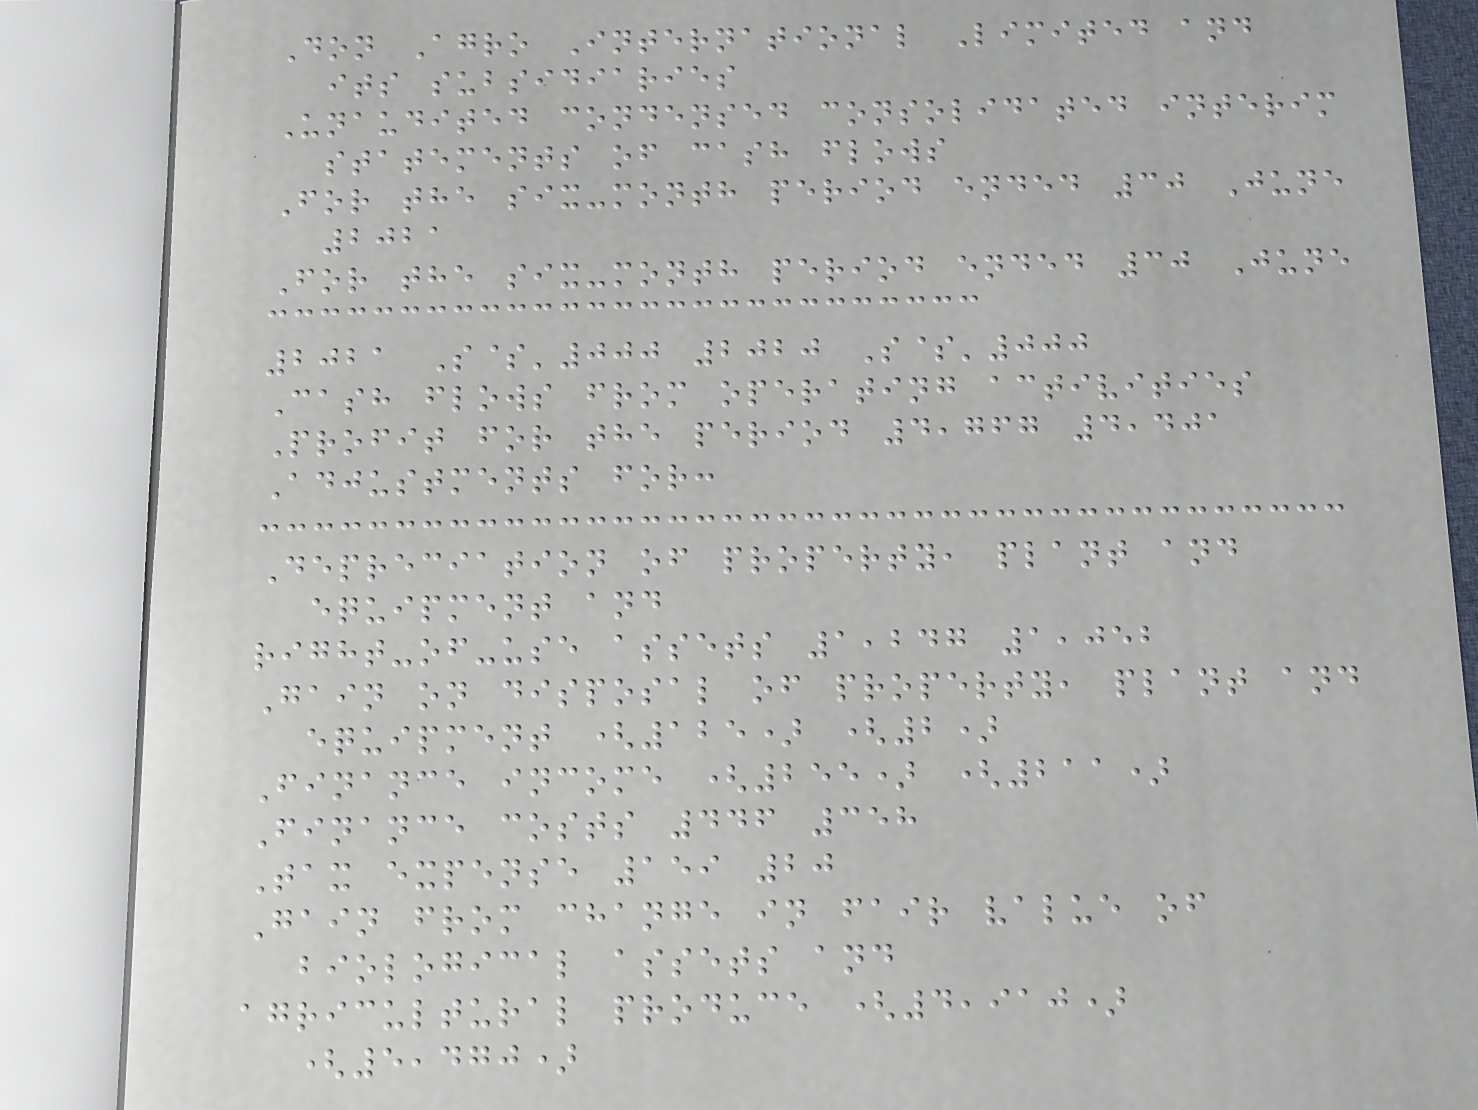Don Agro International Limited and
its subsidiaries
Unaudited condensed consolidated interim
statements of cash flows
For the six-month period ended 30 June
2021
For the six-month period ended 30 June
2021 S$'000 2020 S$'000
Cash flows from operating activities
Profit for the period 4,767 4,401
Adjustments for:
Depreciation of property, plant and
equipment and
right-of-use assets 1,247 1,052
Gain on disposal of property, plant and
equipment (125) (2)
Finance income (255) (211)
Finance costs 446 358
Tax expense 159 20
Gain from change in fair value of
biological assets and
agricultural produce (4,910)
(5,470)
